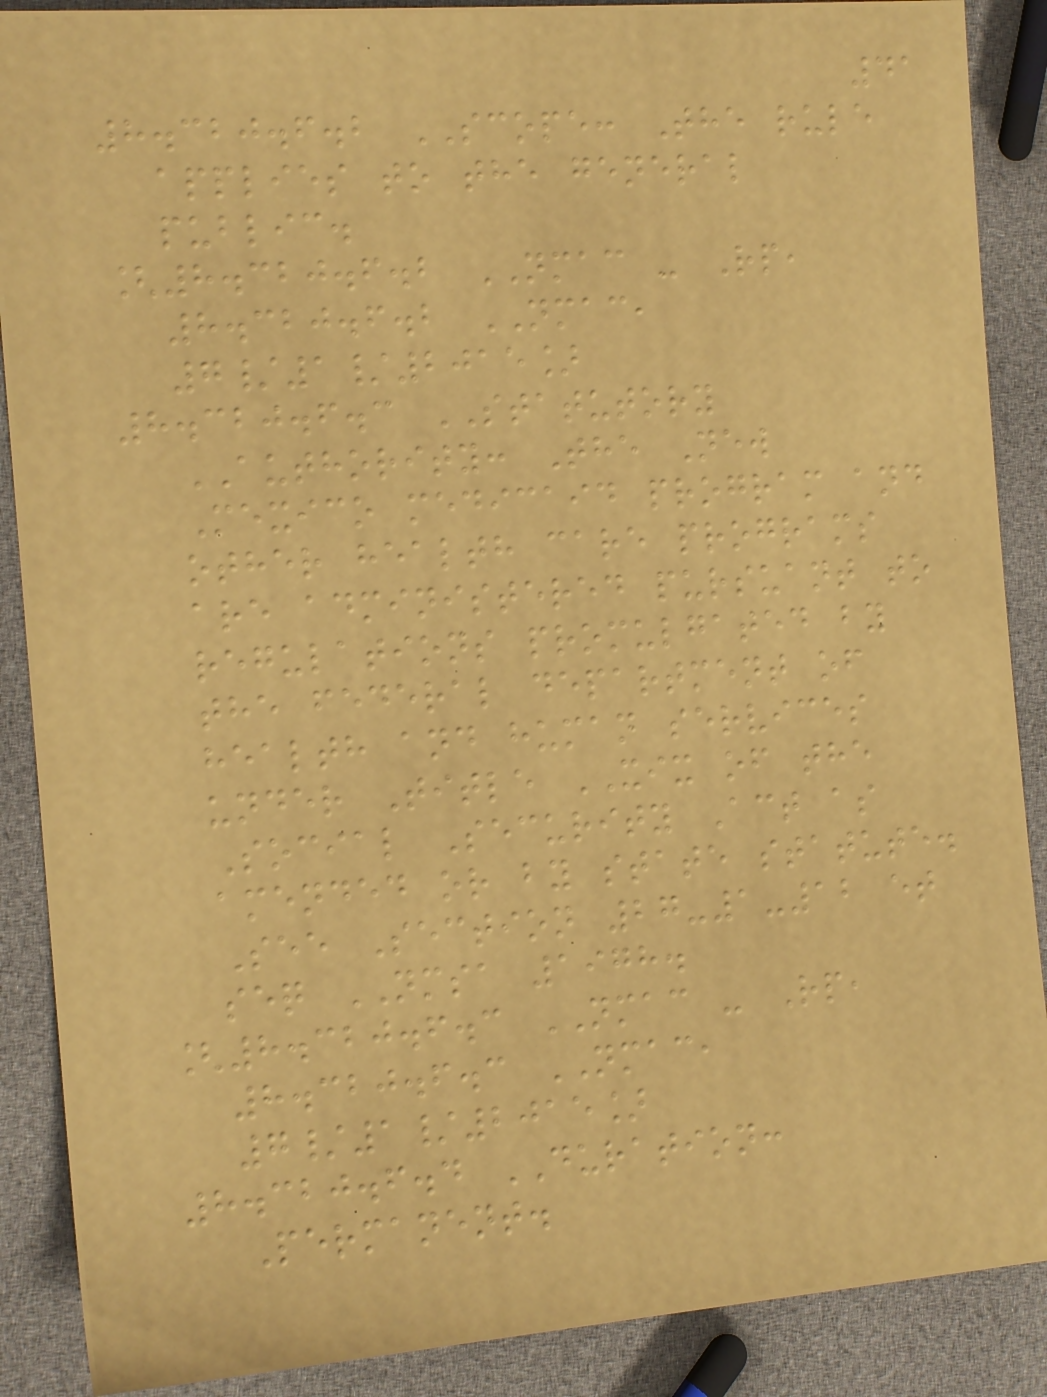41
8.320.6.2 SCOPE: The rule
applies to the general
public.
[8.320.6.2 NMAC - Rp,
8.320.6.2 NMAC,
7/1/2015]
8.320.6.3 STATUTORY
AUTHORITY: The New
Mexico medicaid program and
other health care programs
are administered pursuant to
regulations promulgated by
the federal department of
health and human services
under Title XIX of the
Social Security Act as
amended or by state statute.
See Section 27-1-12 et
seq NMSA 1978.
[8.320.6.3 NMAC - Rp,
8.320.6.3 NMAC,
7/1/2015]
8.320.6.4 DURATION:
Permanent.
